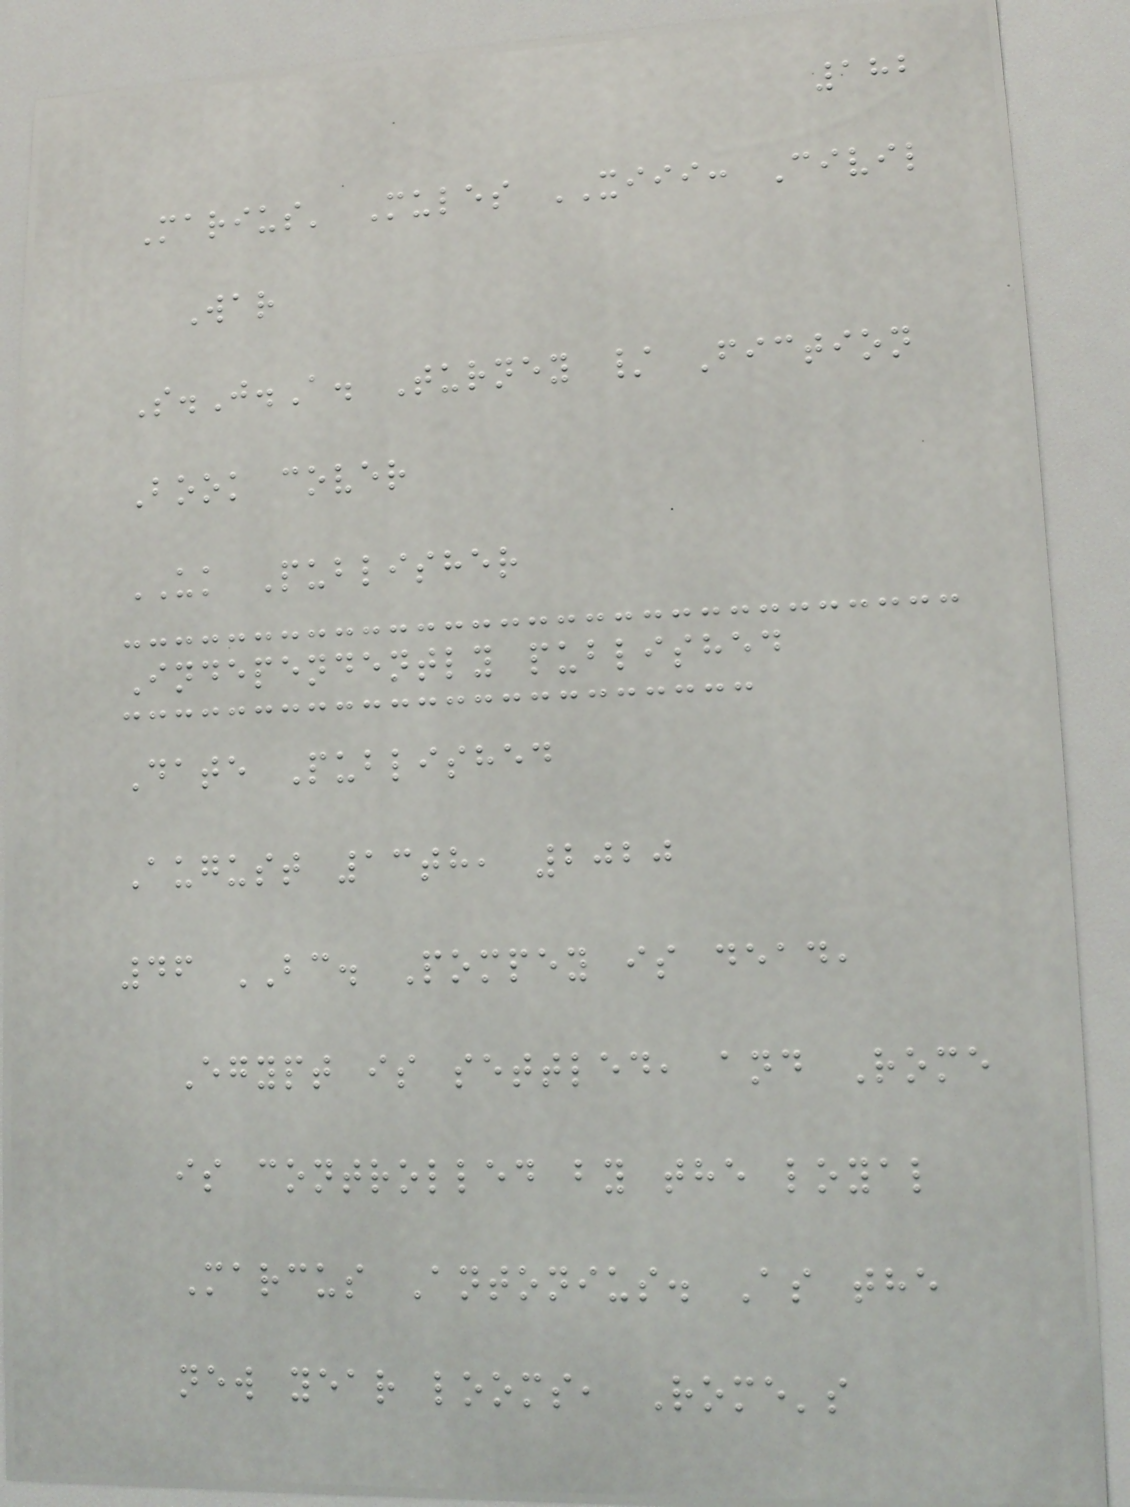182
Marius' Mules XIII: Civil
War
S.J.A. Turney / Fiction
Book cover
UK Publisher
Independently published
Date Published
August 13th, 2020
46 BC. Pompey is dead,
Egypt is settled, and Rome
is controlled by the loyal
Marcus Antonius. As the
new year looms, Rome's
